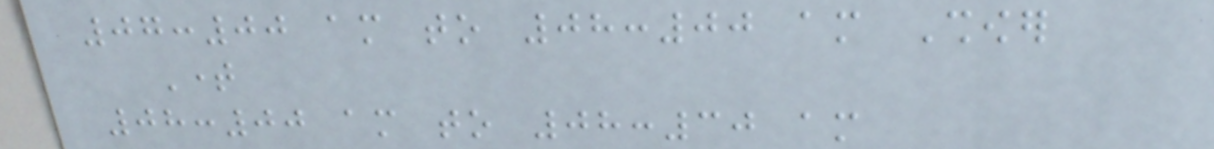07:00 am to 08:00 am Shower
Time
08:00 am to 08:30 am
